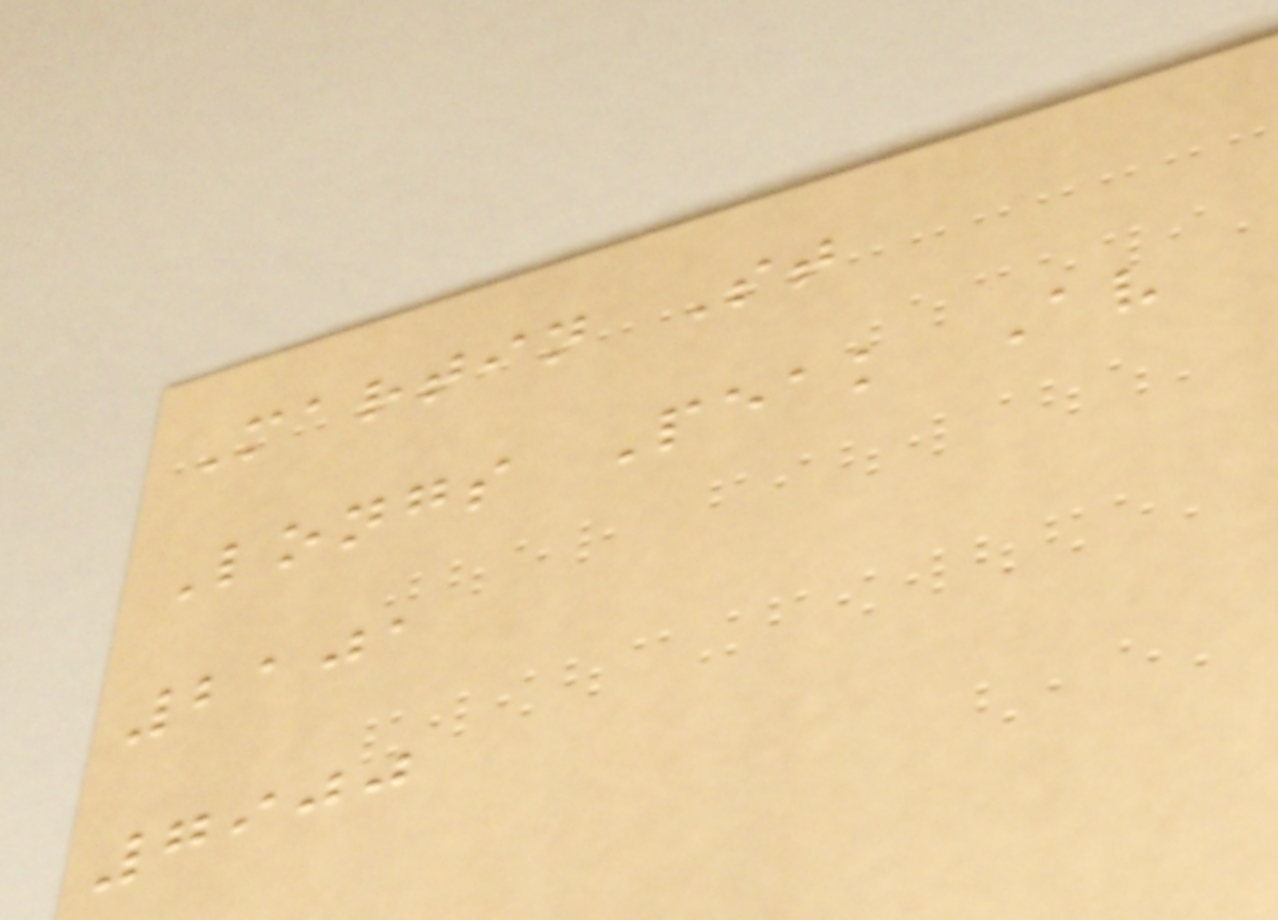Martin St
Longs Peak Av
2101
7900
